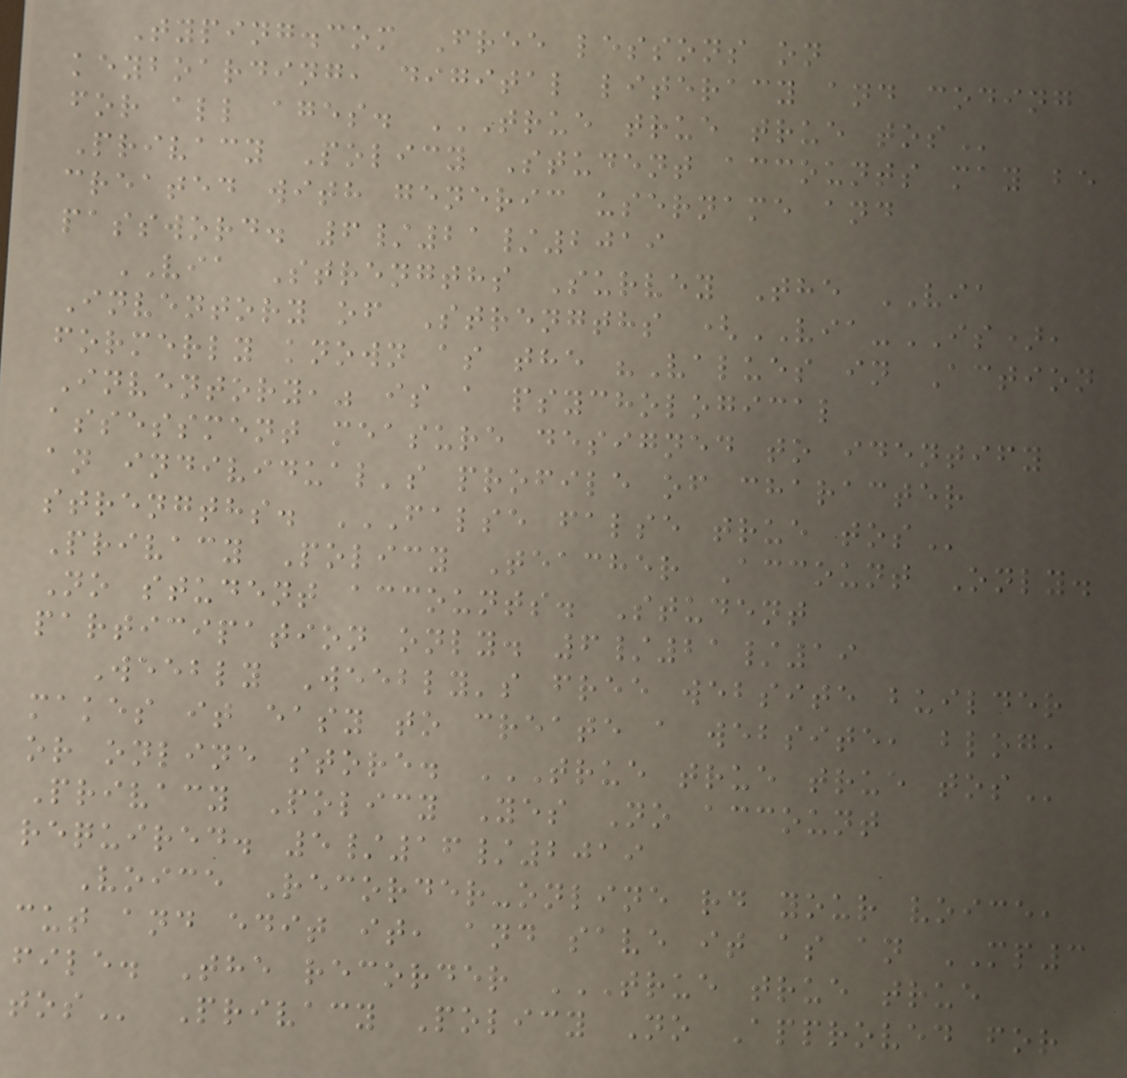Typing.com Free lessons on
keyboarding, digital literacy and coding
for all ages. TRUE TRUE TRUE TOS
Privacy Policy Student accounts may be
created with generic username and
password. 6/21/2019
VIA Strengths Survey The VIA
Inventory of Strengths (VIA-IS),
formerly known as the "Values in Action
Inventory," is a psychological
assessment measure designed to identify
an individual's profile of character
strengths. FALSE FALSE TRUE TOS
Privacy Policy Teacher Account Only.
No student accounts. Student
participation only. 6/21/19
Weebly Weebly's free website builder
makes it easy to create a website, blog,
or online store. TRUE TRUE TRUE TOS
Privacy Policy Yes No account
required. 5/16/2019
Voice Recorder-online rd your voice,
cut and edit it, and save it as an MP3
file. The recorder TRUE TRUE TRUE
TOS Privacy Policy No Approved for
